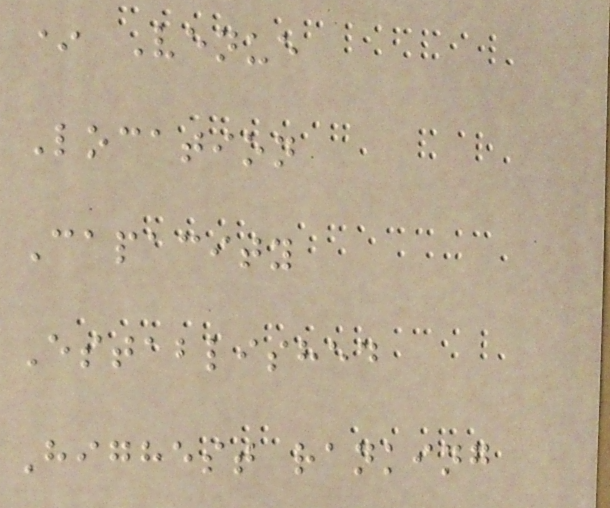* Venue
Location
Capacity
Established
Highest ranking
